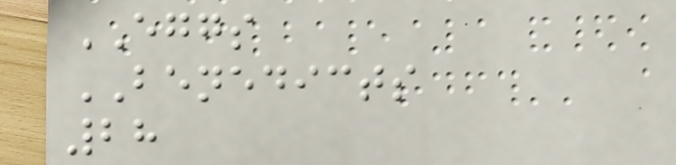EGGS
BENEDICTS
28
